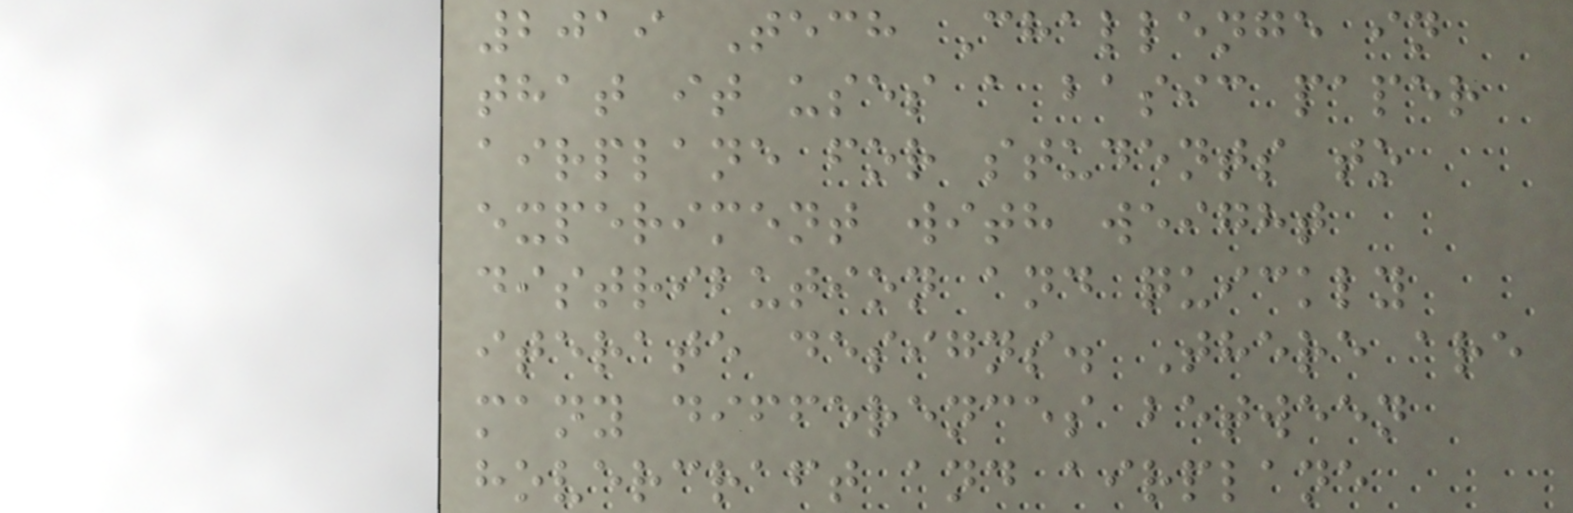2019 Tech Challenge in
that it uses a basic paper
airplane for students to
experiment with weight
distribution and quickly
iterate designs. There are
many differences between
hovercraft and airplane
